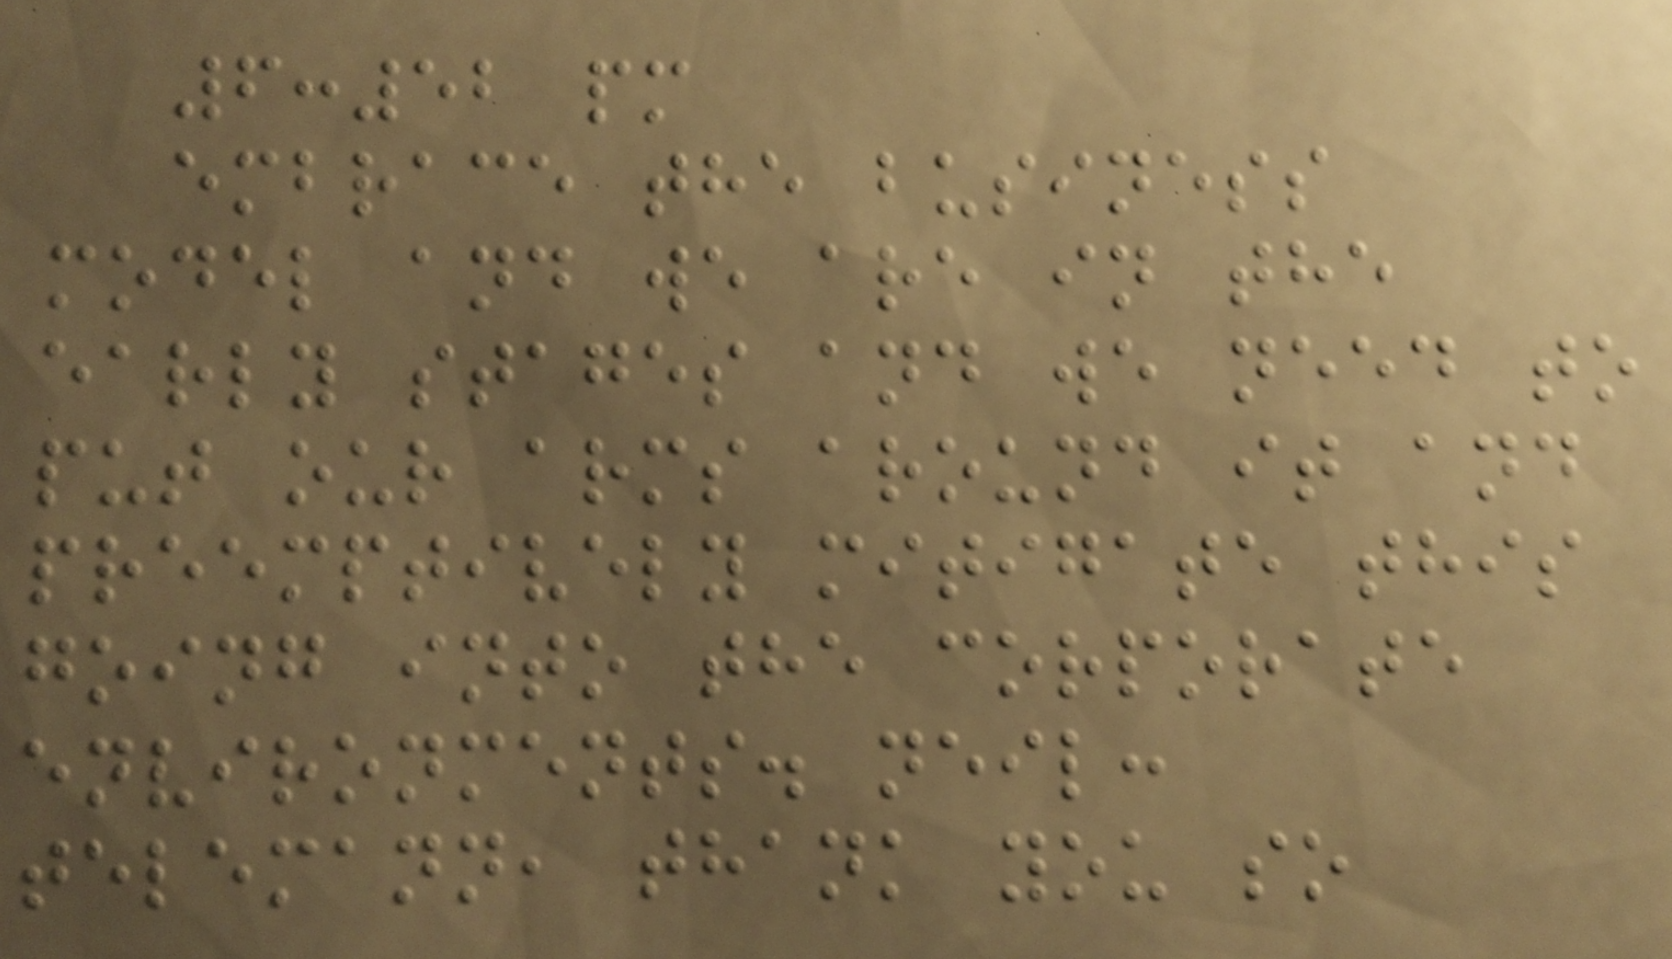6:52 pm
embrace the business
model and we are in the
early stages and we need to
put our arms around it and
preemptively mitigate this
going into the corporate
environments. neil:
telemann, thank you so
